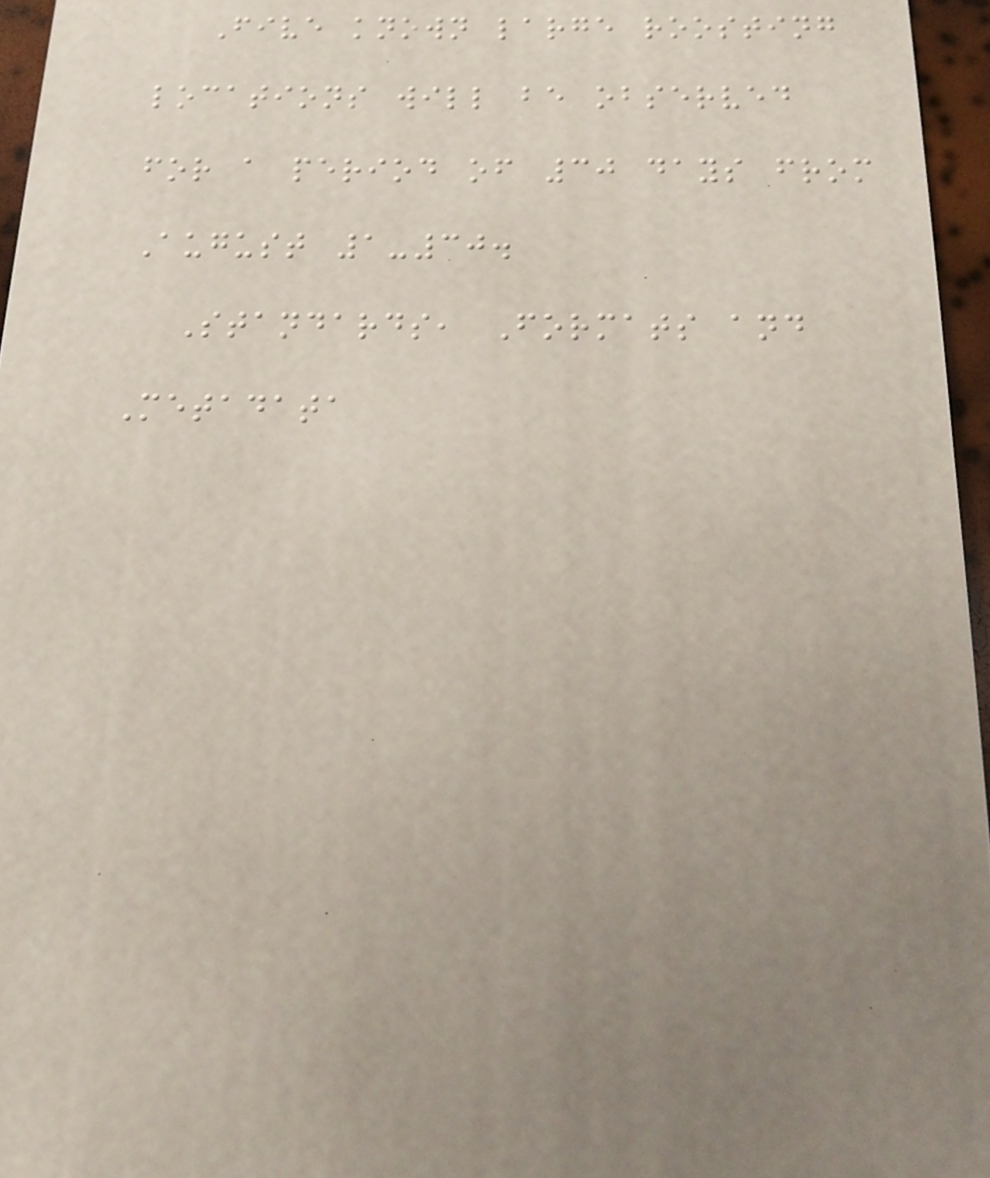Five known large roosting
locations will be observed
for a period of 30 days from
August 1-30.
Standards, Formats and
Metadata
